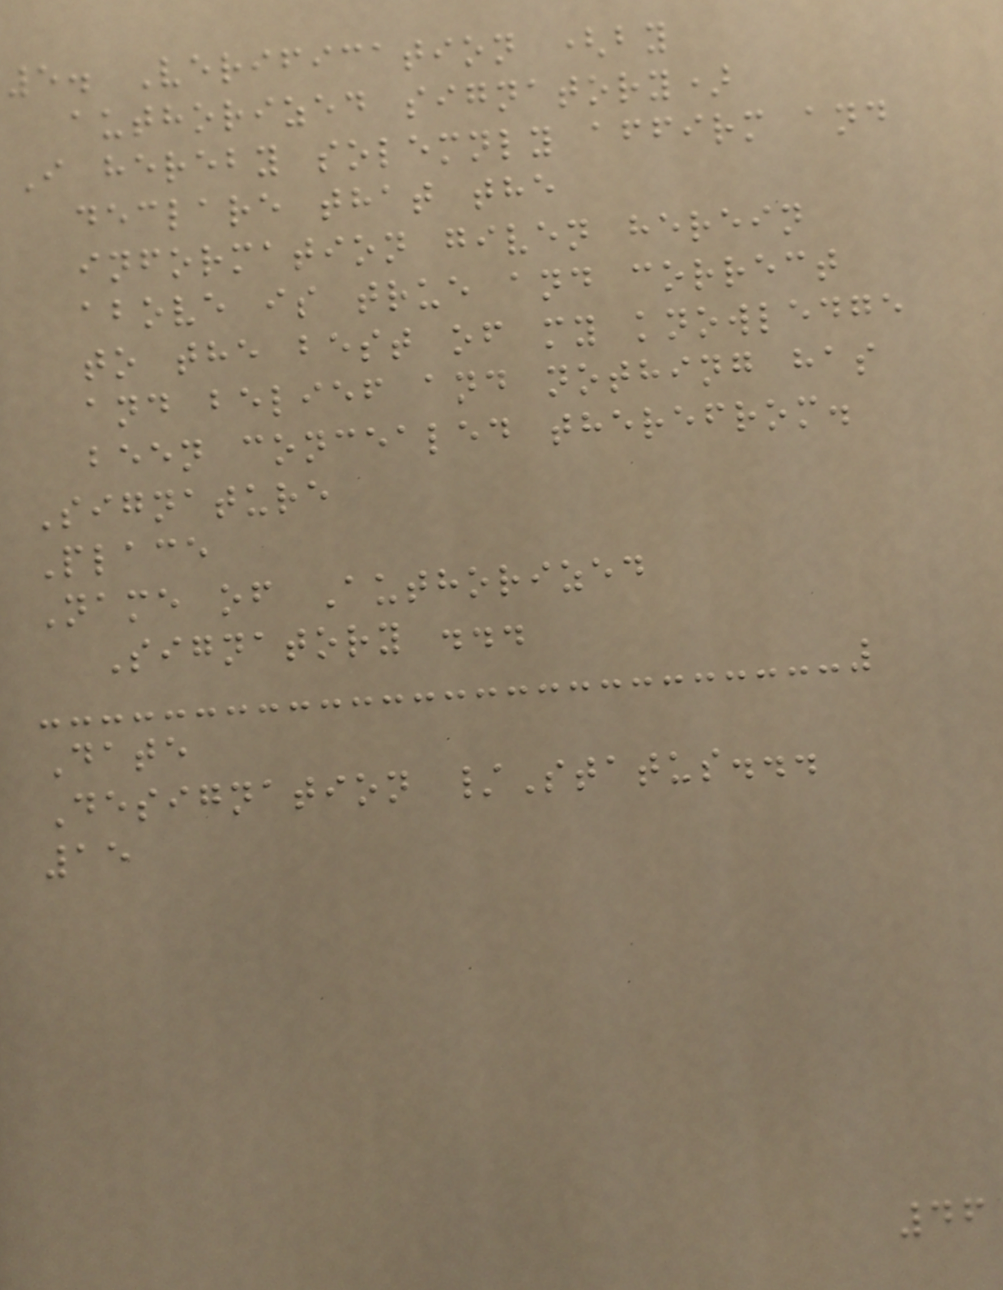5. Verification (by
authorized signatory)
I hereby solemnly affirm and
declare that the
information given herein
above is true and correct
to the best of my knowledge
and belief and nothing has
been concealed therefrom.
Signature
Place
Name of Authorized
Signatory ...
Date
Designation /Status...
15
46
